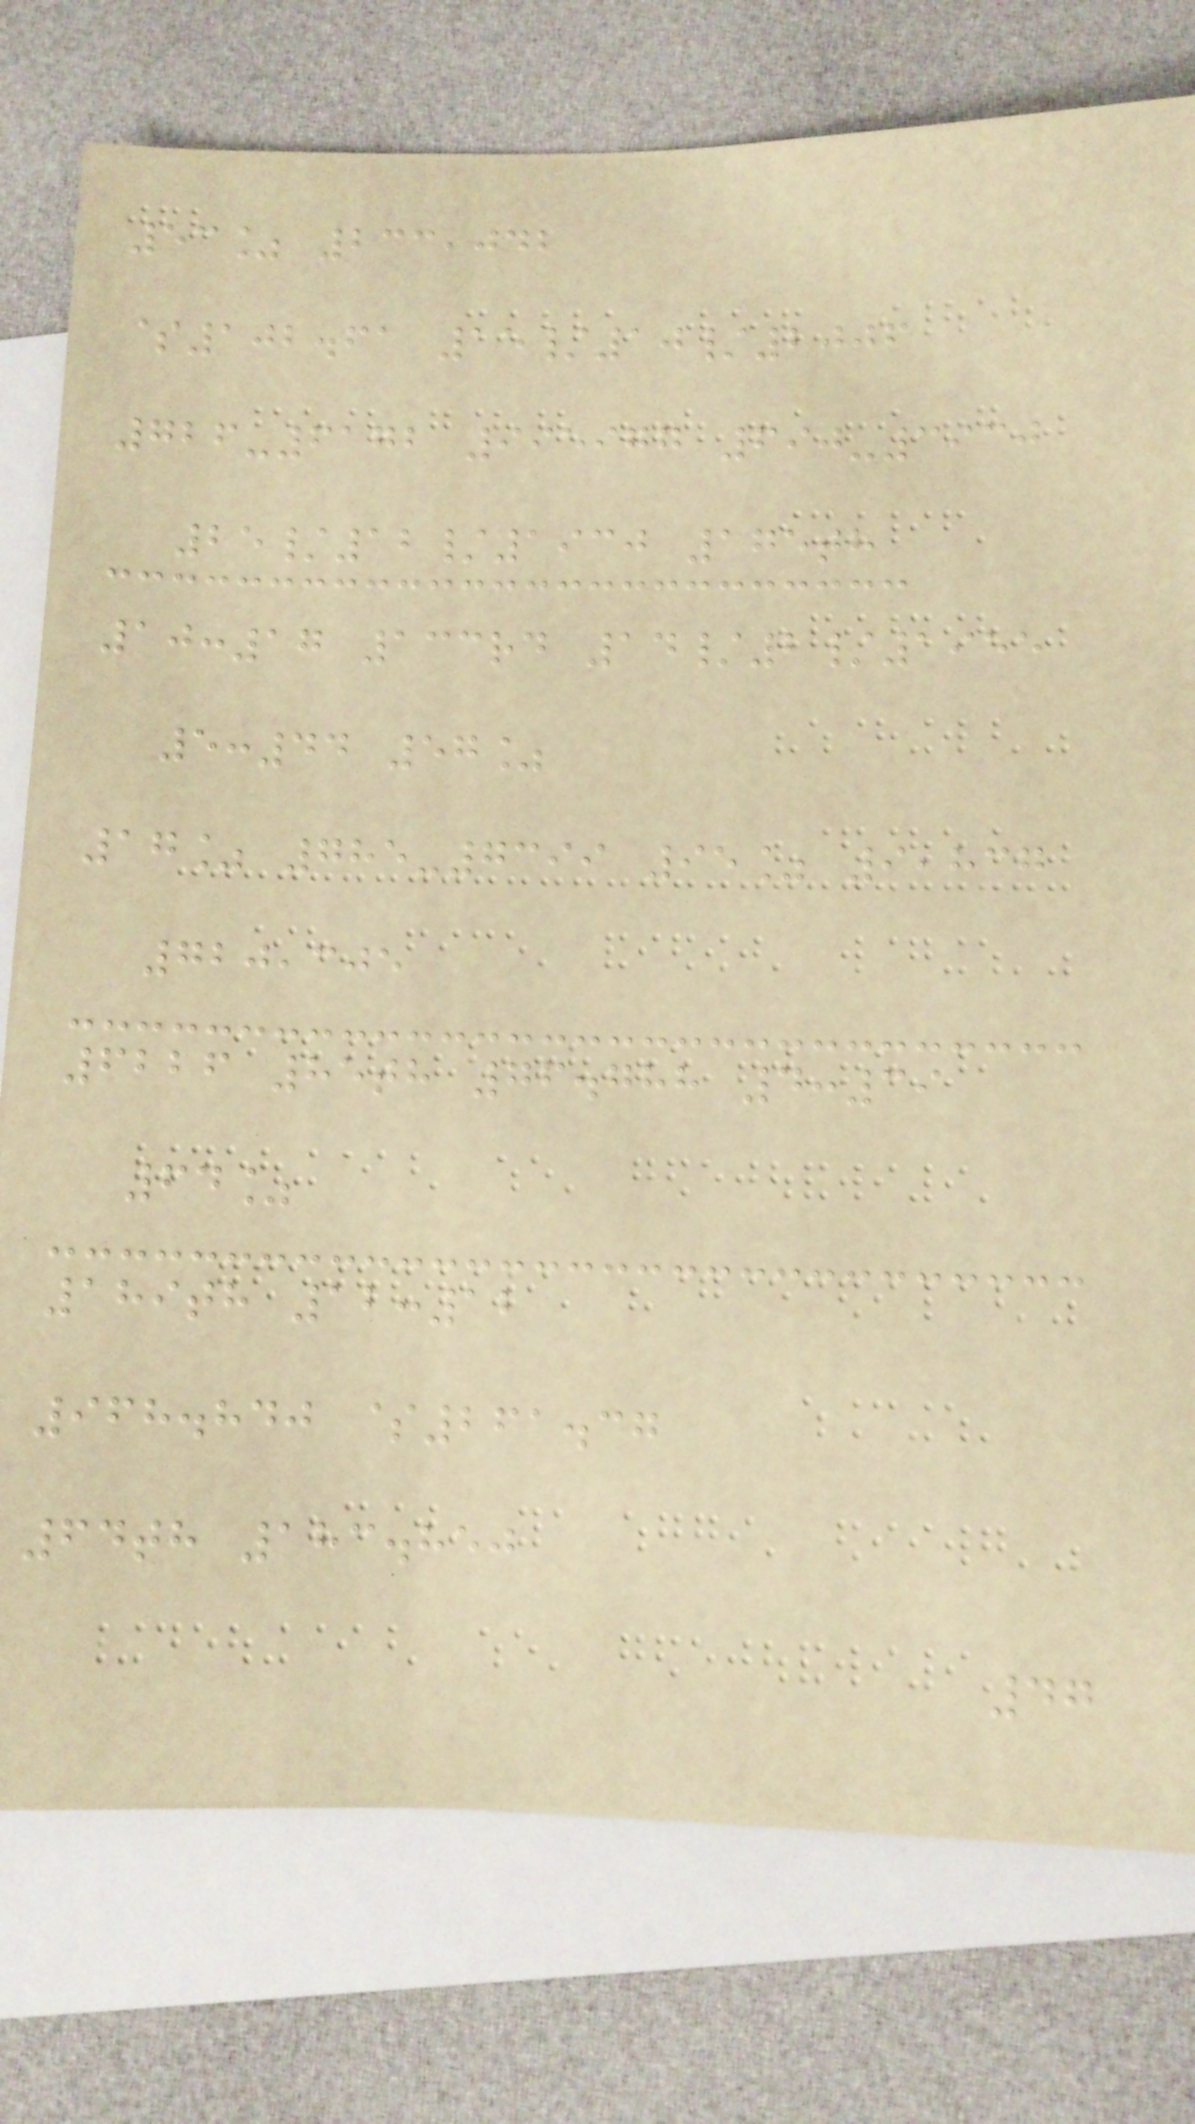53% 233,042
$102.61 15/10/2006
726-6172 995977 690-3930
25/12/1930 175th
10:17 133rd 14/2/1955
5:44 57%
17% 785-7399 95% 9,837
720,305
6226 85th 76.788 4:39
64%
189th 12:12
968.840 $261.37
64th 183.850
47
